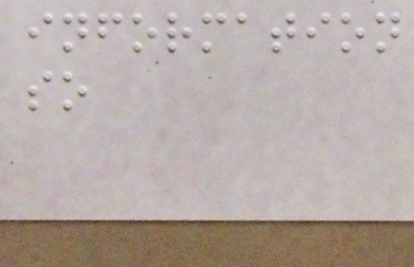information
so
